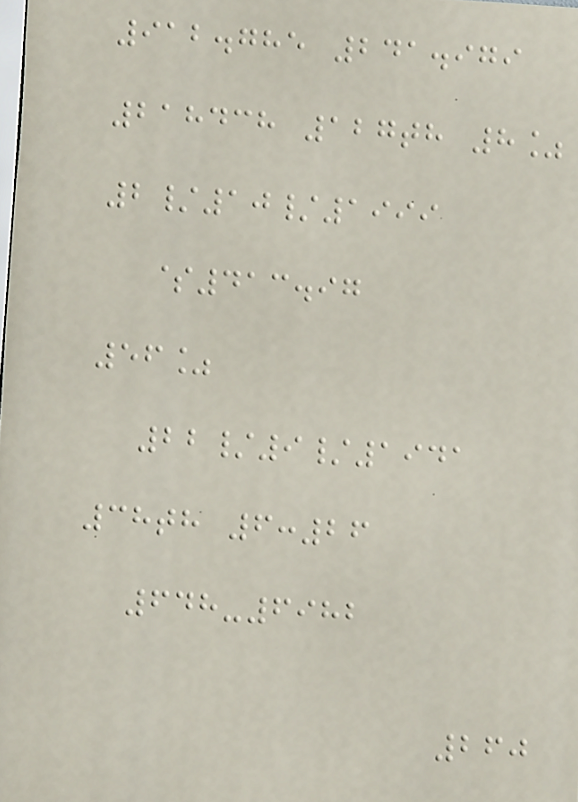912.785 241.979
218438 127th 8%
2/10/1999
$413.97
56%
22/9/1941
38th 6:26
648-6982
260
